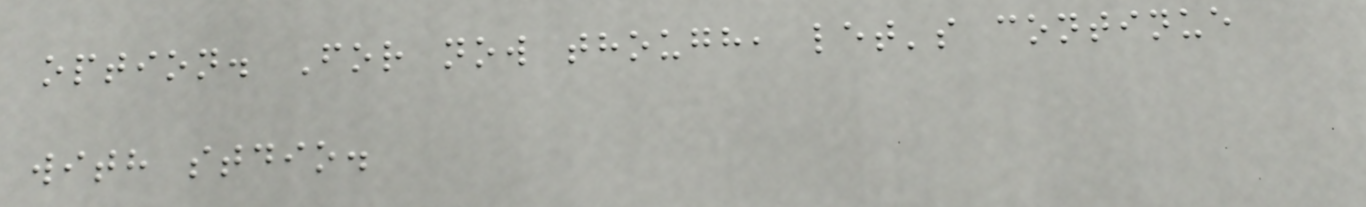option. For now though, let's continue
with stdio.
